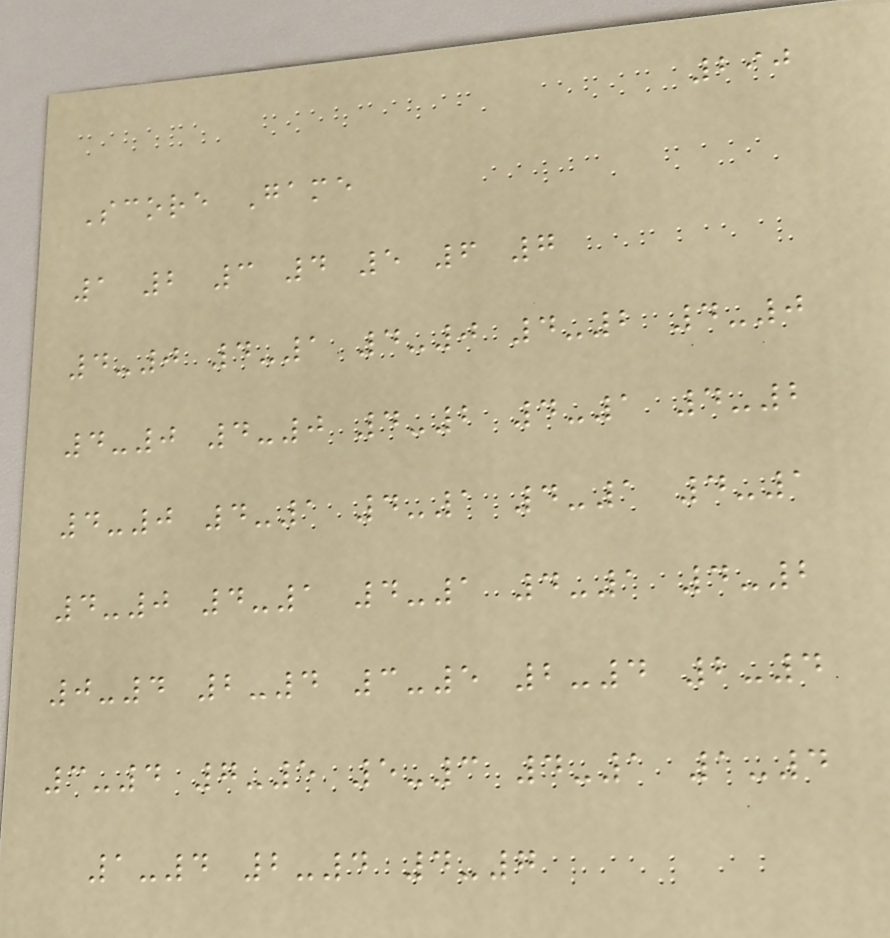290
Score Game
1 2 3 4 5 6 7
4-0 4-1 4-0 4-2 4-0
4-0 4-0 4-2 4-1 4-2
4-0 4-1 4-1 4-1 4-1
4-0 4-1 4-1 4-1 4-2
0-4 2-4 3-5 2-4 2-4
3-4 7-5 5-3 4-1 1-4
1-4 2-4 4-7
